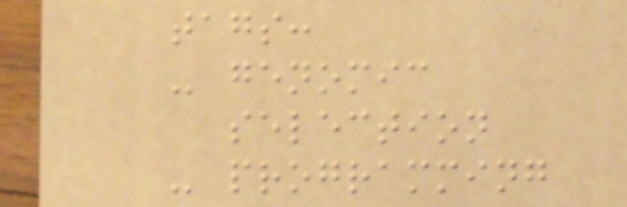tags:
- genomic
selection
- programming
